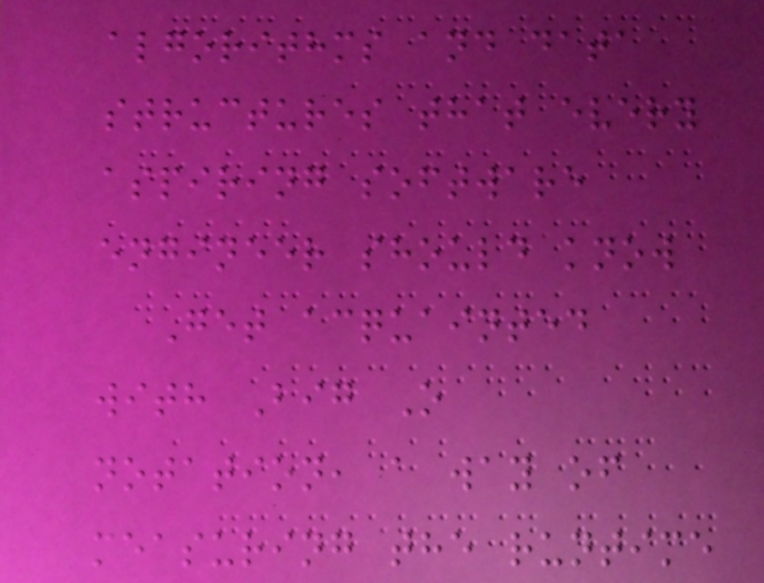algorithms and data
structures that every
aspiring software
engineer should know
Get acquainted
with Big O
notation, a way of
measuring the runtime
